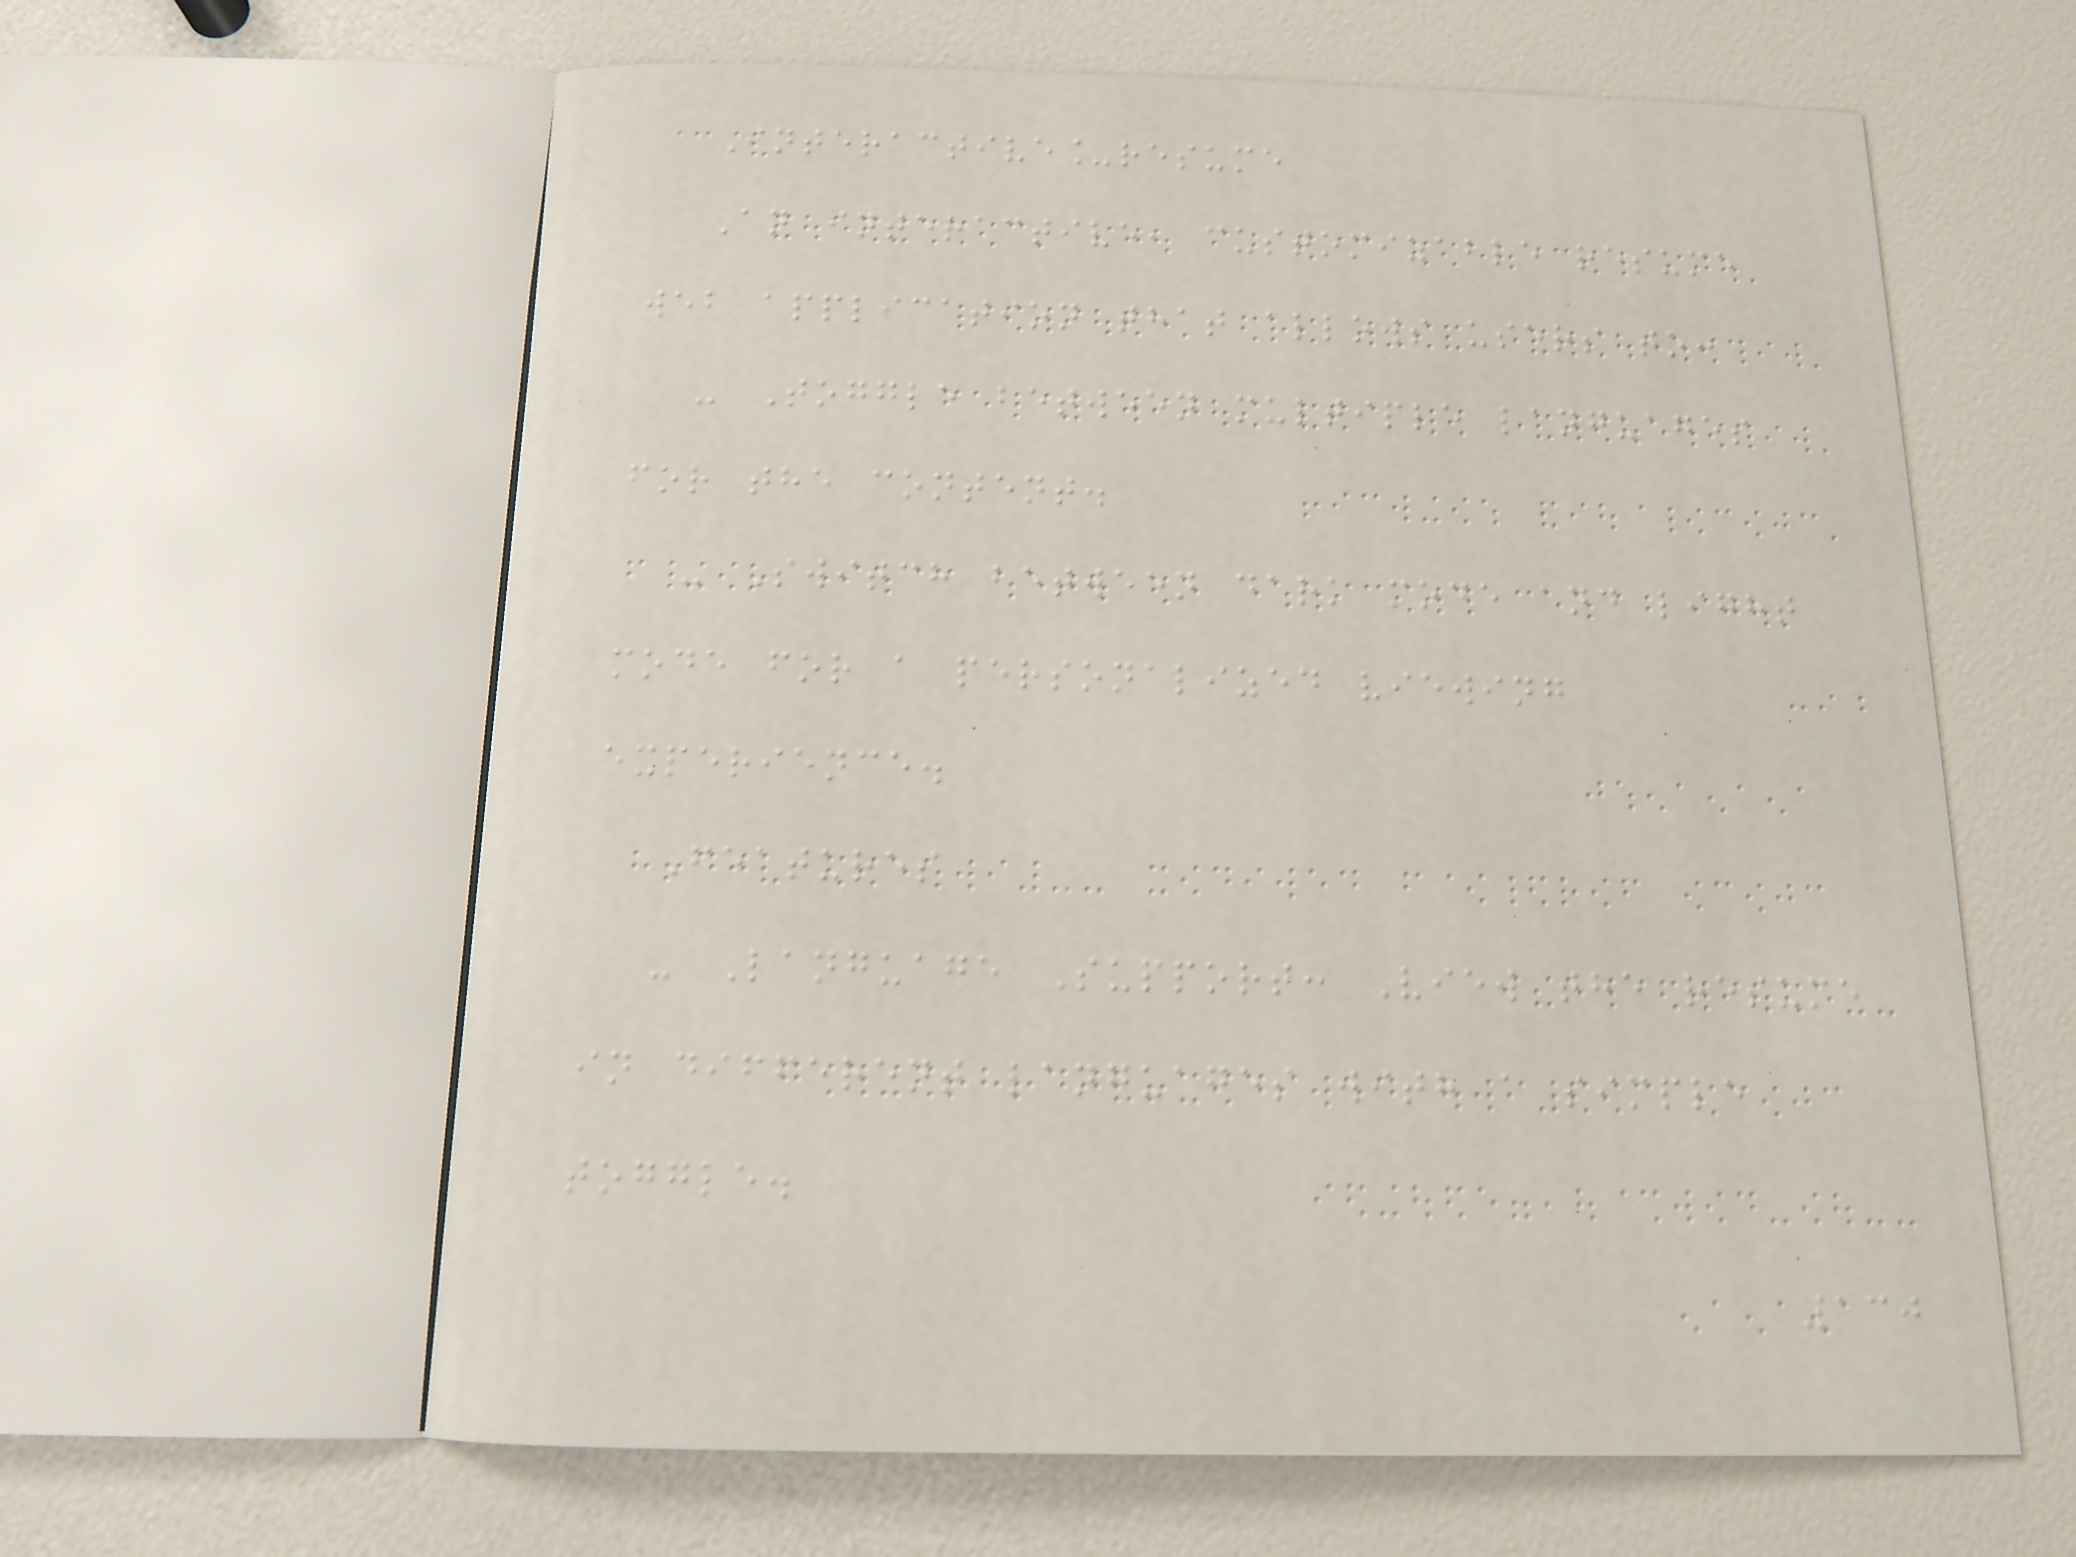Interactive_resume
An interactive, customizable resume
web application that allows users to:
- Toggle between multiple languages
for the content.
- Switch between dark mode and light
mode for a personalized viewing
experience.
Features
- Language Support: View the resume
in different languages with a simple
toggle.
130
